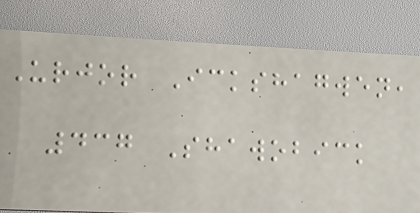Urjor Ickshagwen,
437 Shawobick
